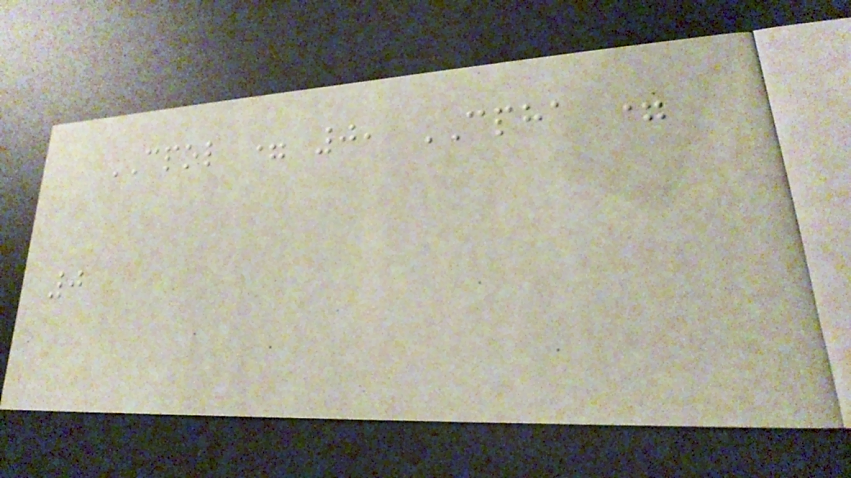CPOL = 0, CPHA =
0
